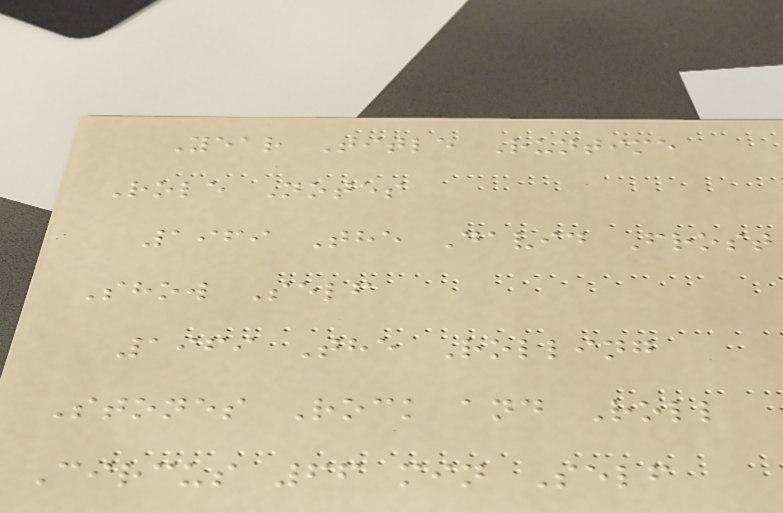Year Title Runtime
Role Notes
1969 The David Frost
Show Self
1969 The Rolling
Stones Rock and Roll
Circus 66 min Self
